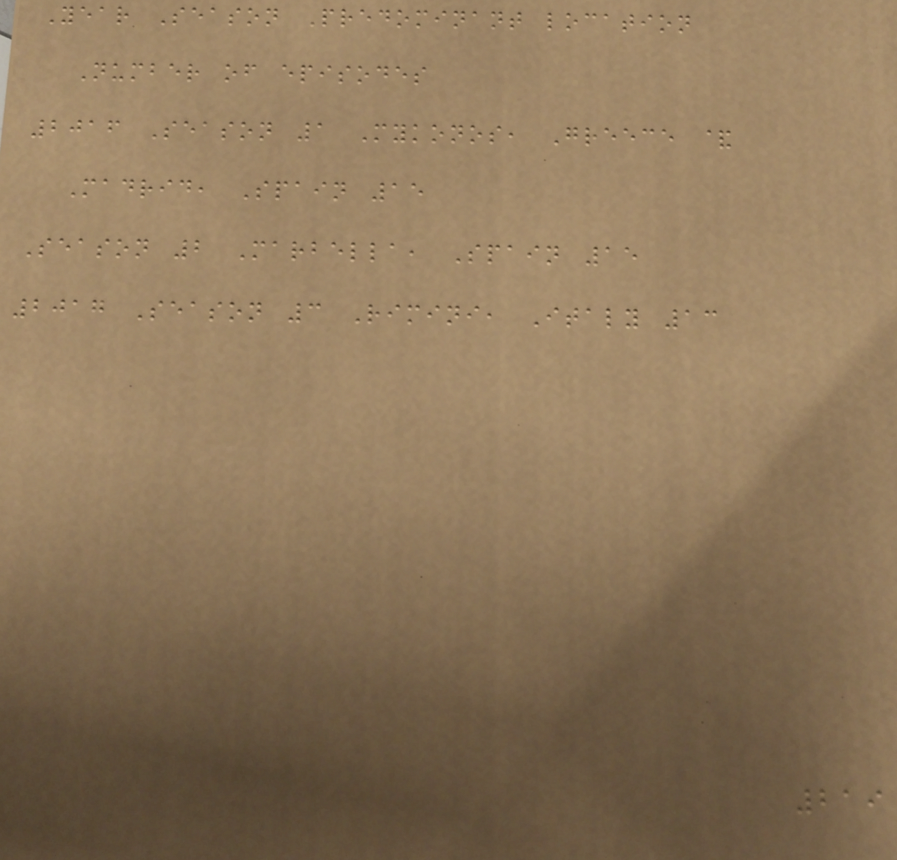Year Season Predominant location
Number of episodes
2016 Season 1 Mykonos, Greece &
Madrid, Spain 15
Season 2 Marbella, Spain 15
2017 Season 3 Rimini, Italy 13
219
